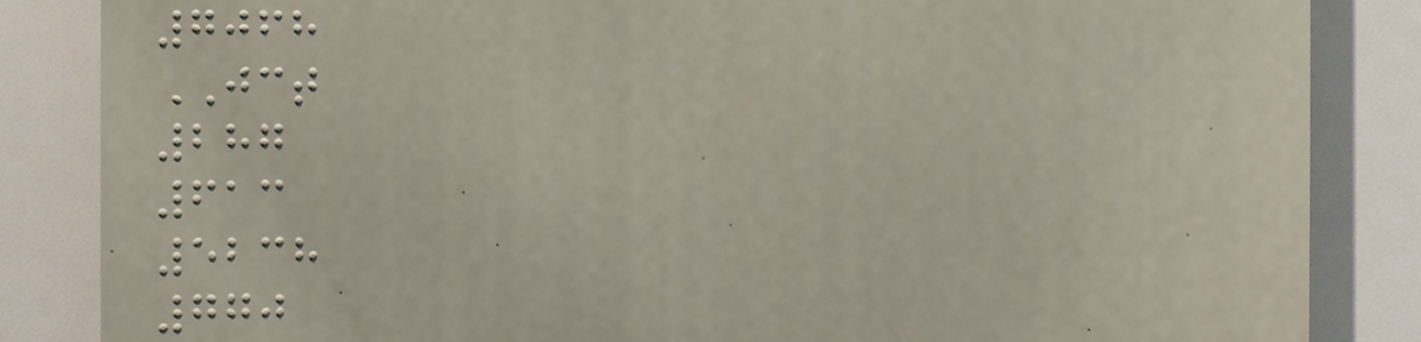7068
JCT
287
613
5238
770
